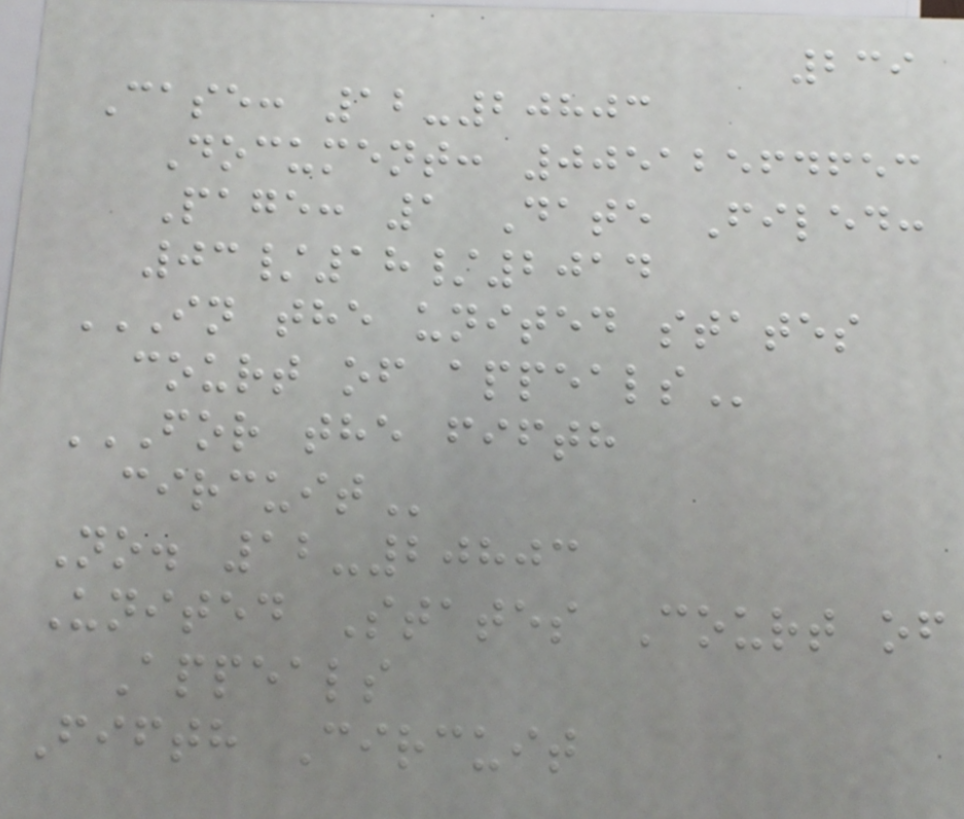239
Case: 12-20803
Document: 00512564653
Page: 1 Date Filed:
03/18/2014
IN THE UNITED STATES
COURT OF APPEALS
FOR THE FIFTH
CIRCUIT
No. 12-20803
United States Court of
Appeals
Fifth Circuit
